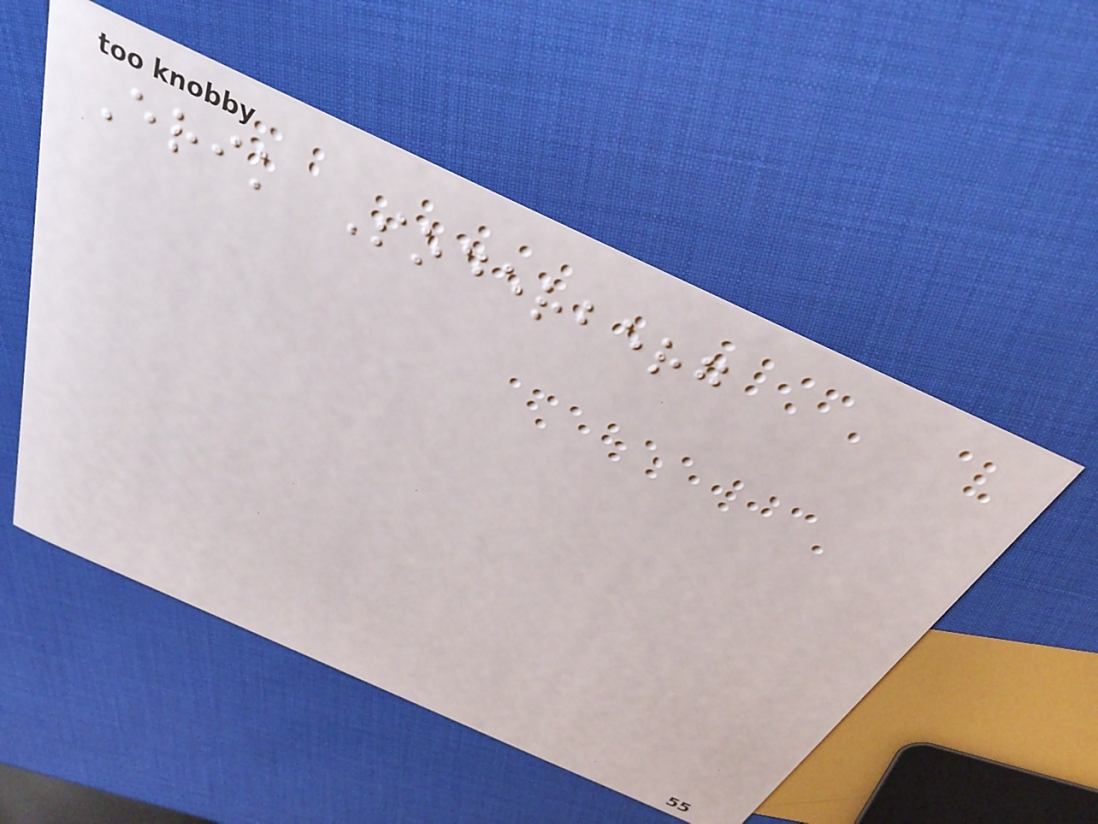Erik Soderberg
